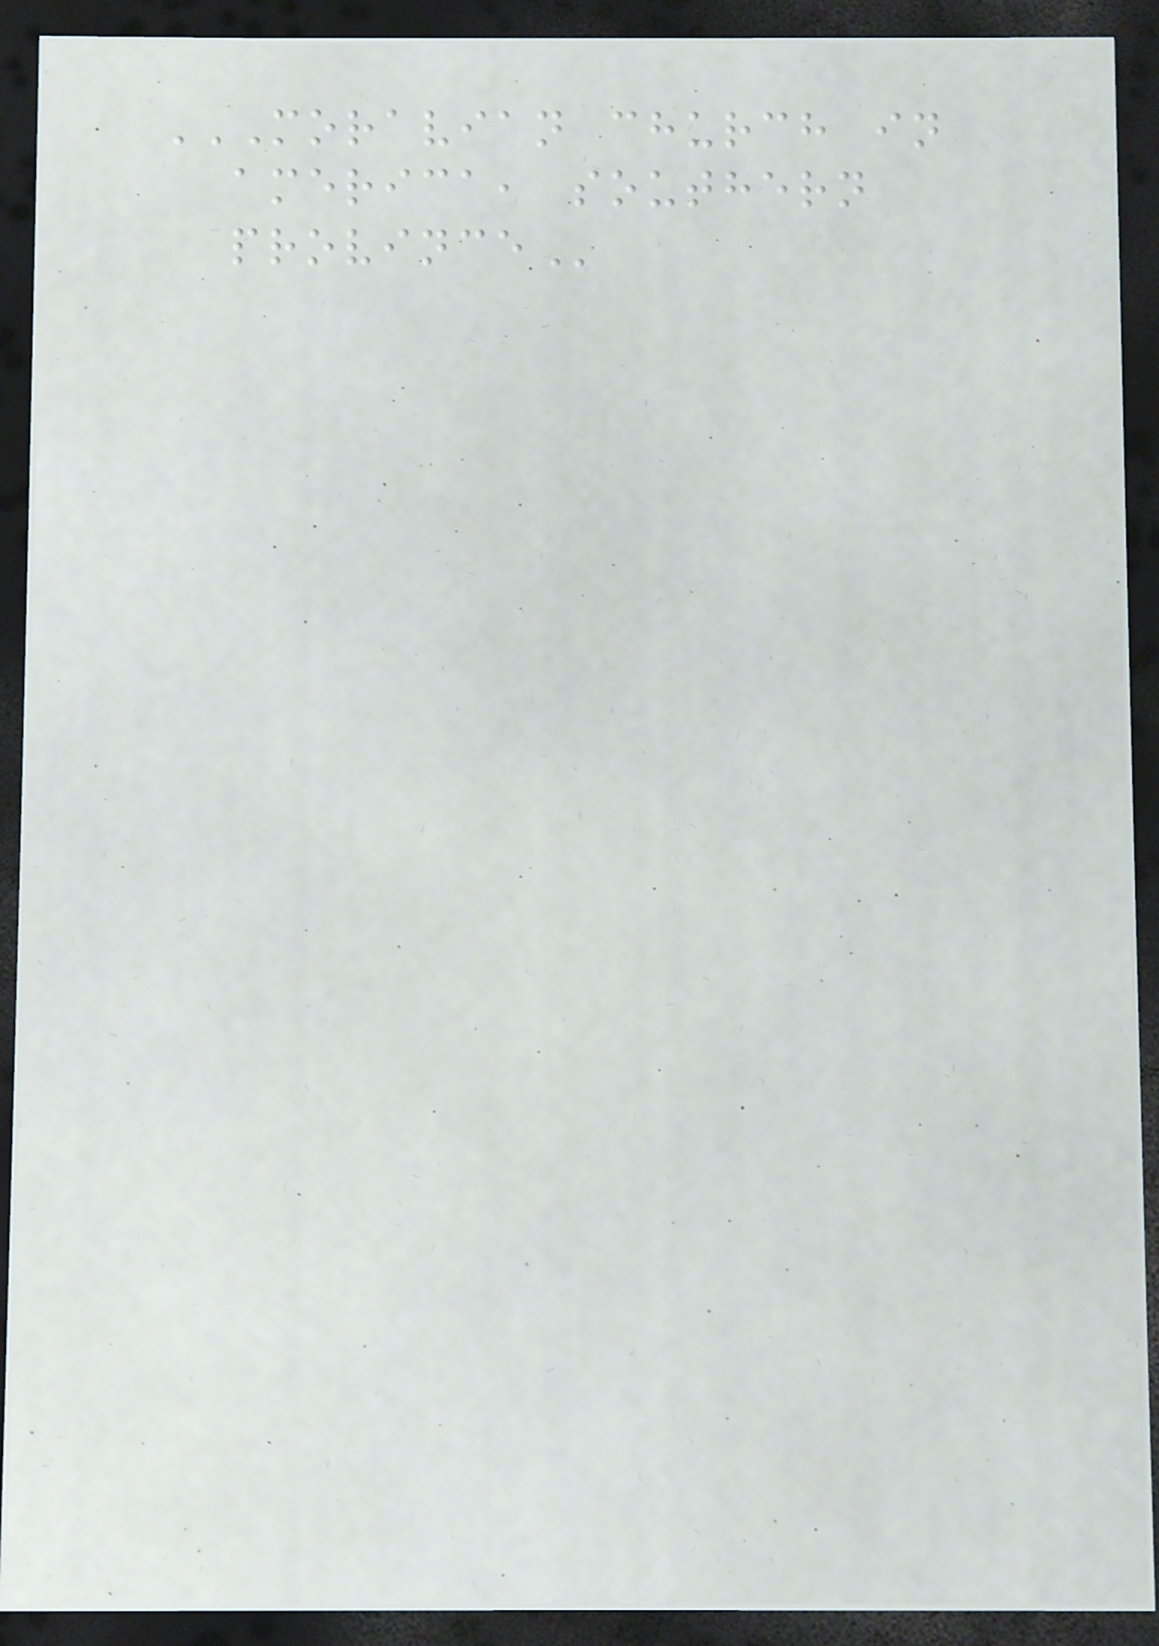MORAVIAN CHURCH IN
AMERICA, SOUTHERN
PROVINCE
